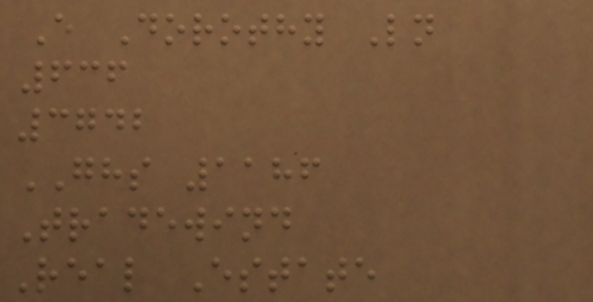E Dorothy Ln
636
3742
GHS 1186
Tradewind
Real Estate
